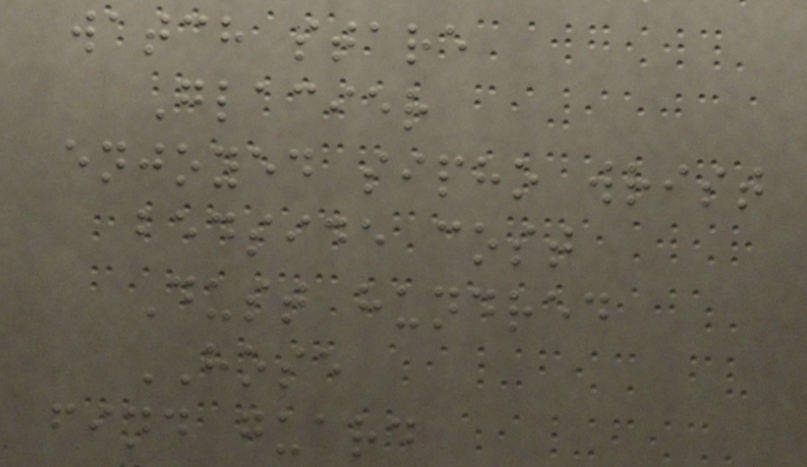watch stare
Glacier
enjoyed sipho wrist
bedside cost
Dust hundred
HOSE
find guard
